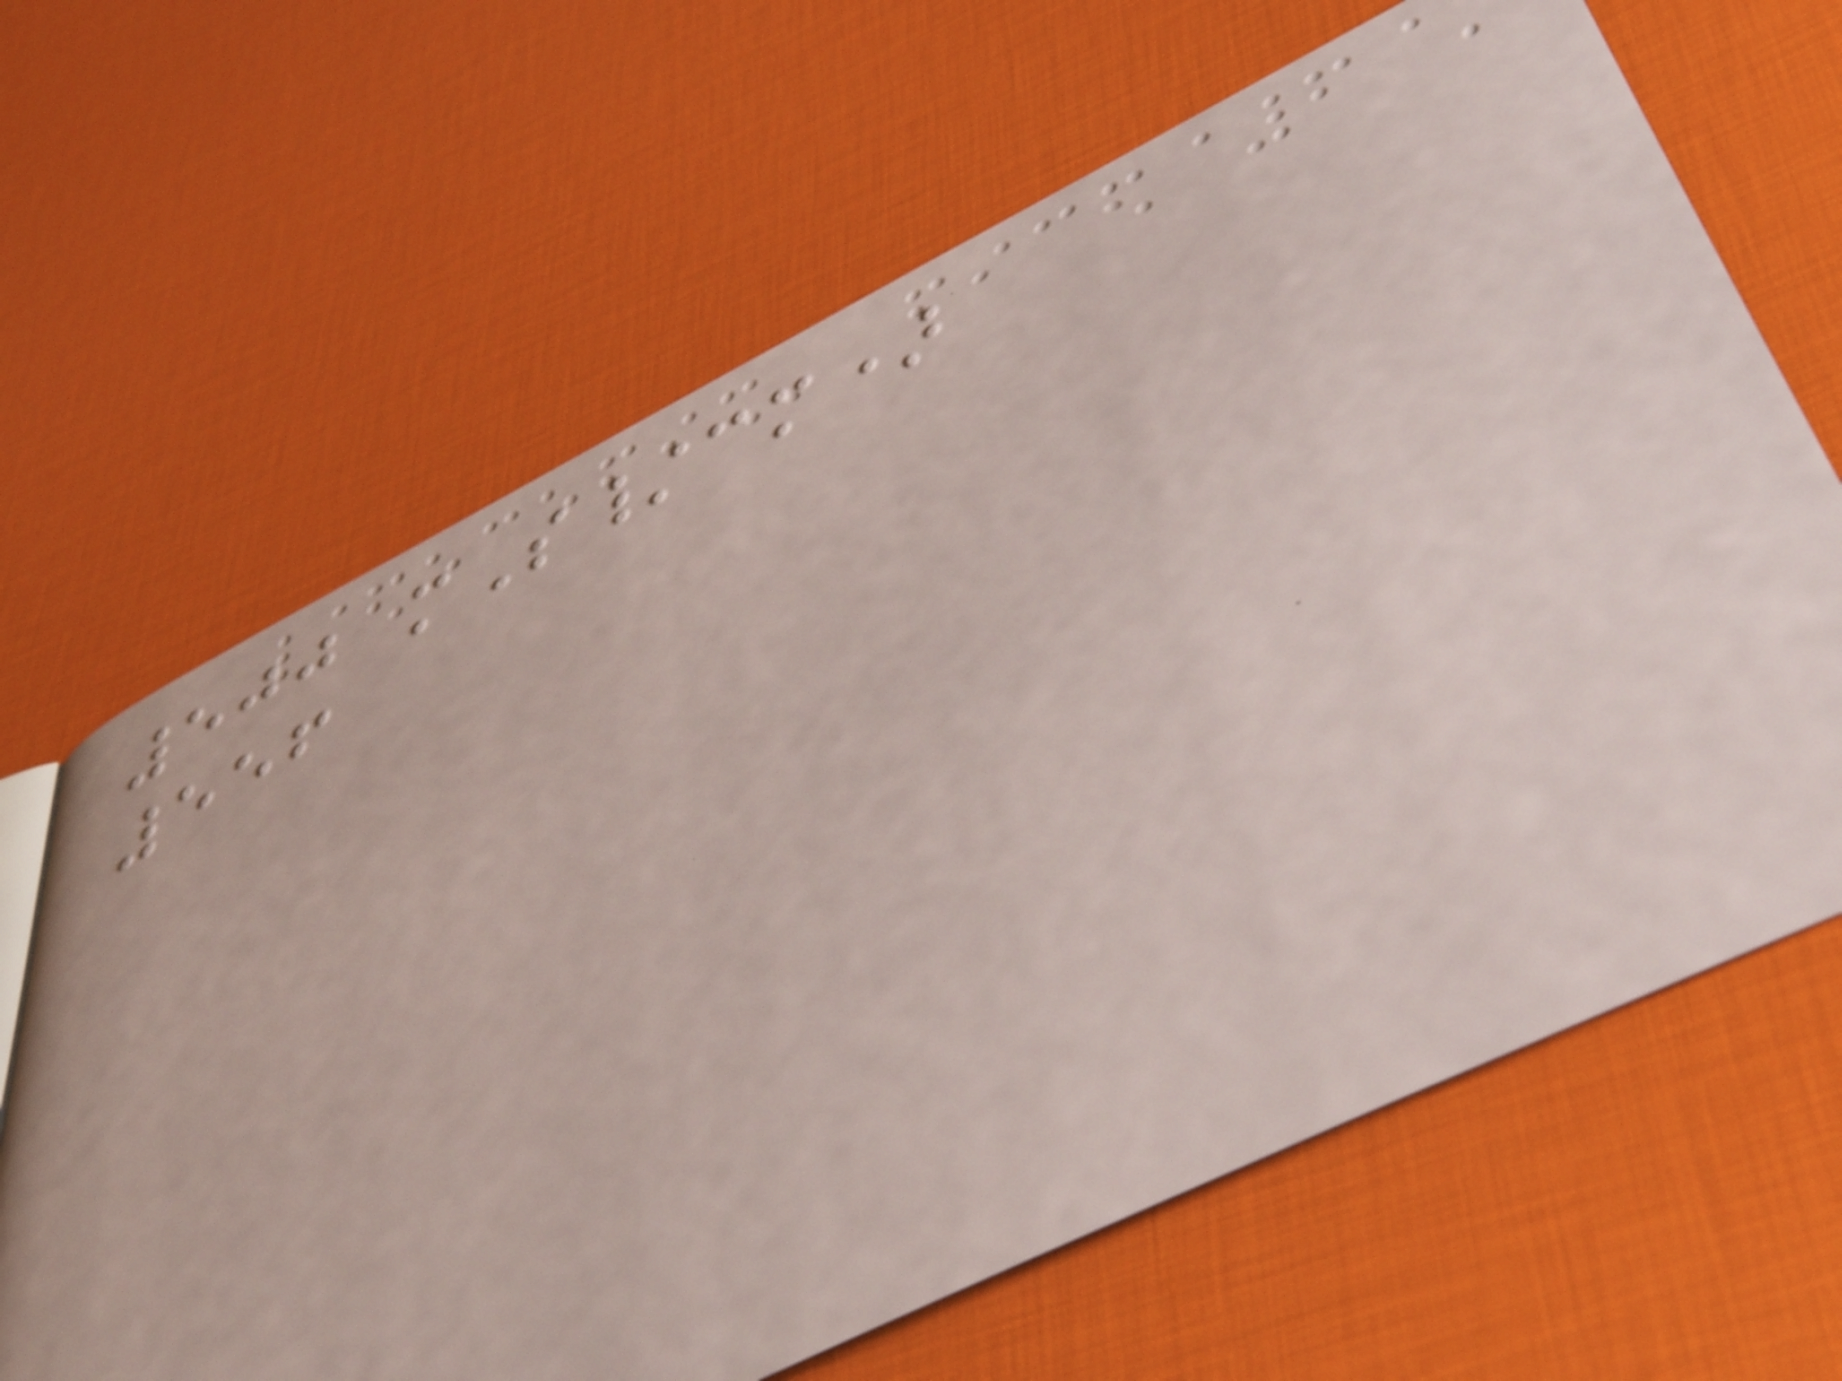500 mS/cm)
556
